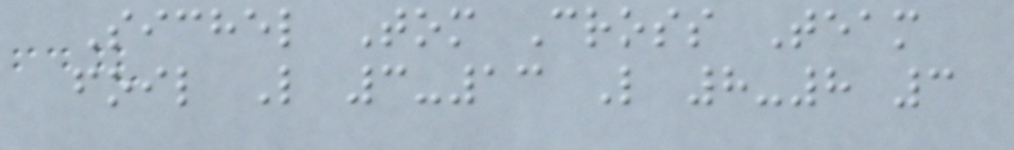Sichel Tom Cross Team
foil L 3-13 L 8-8 3
